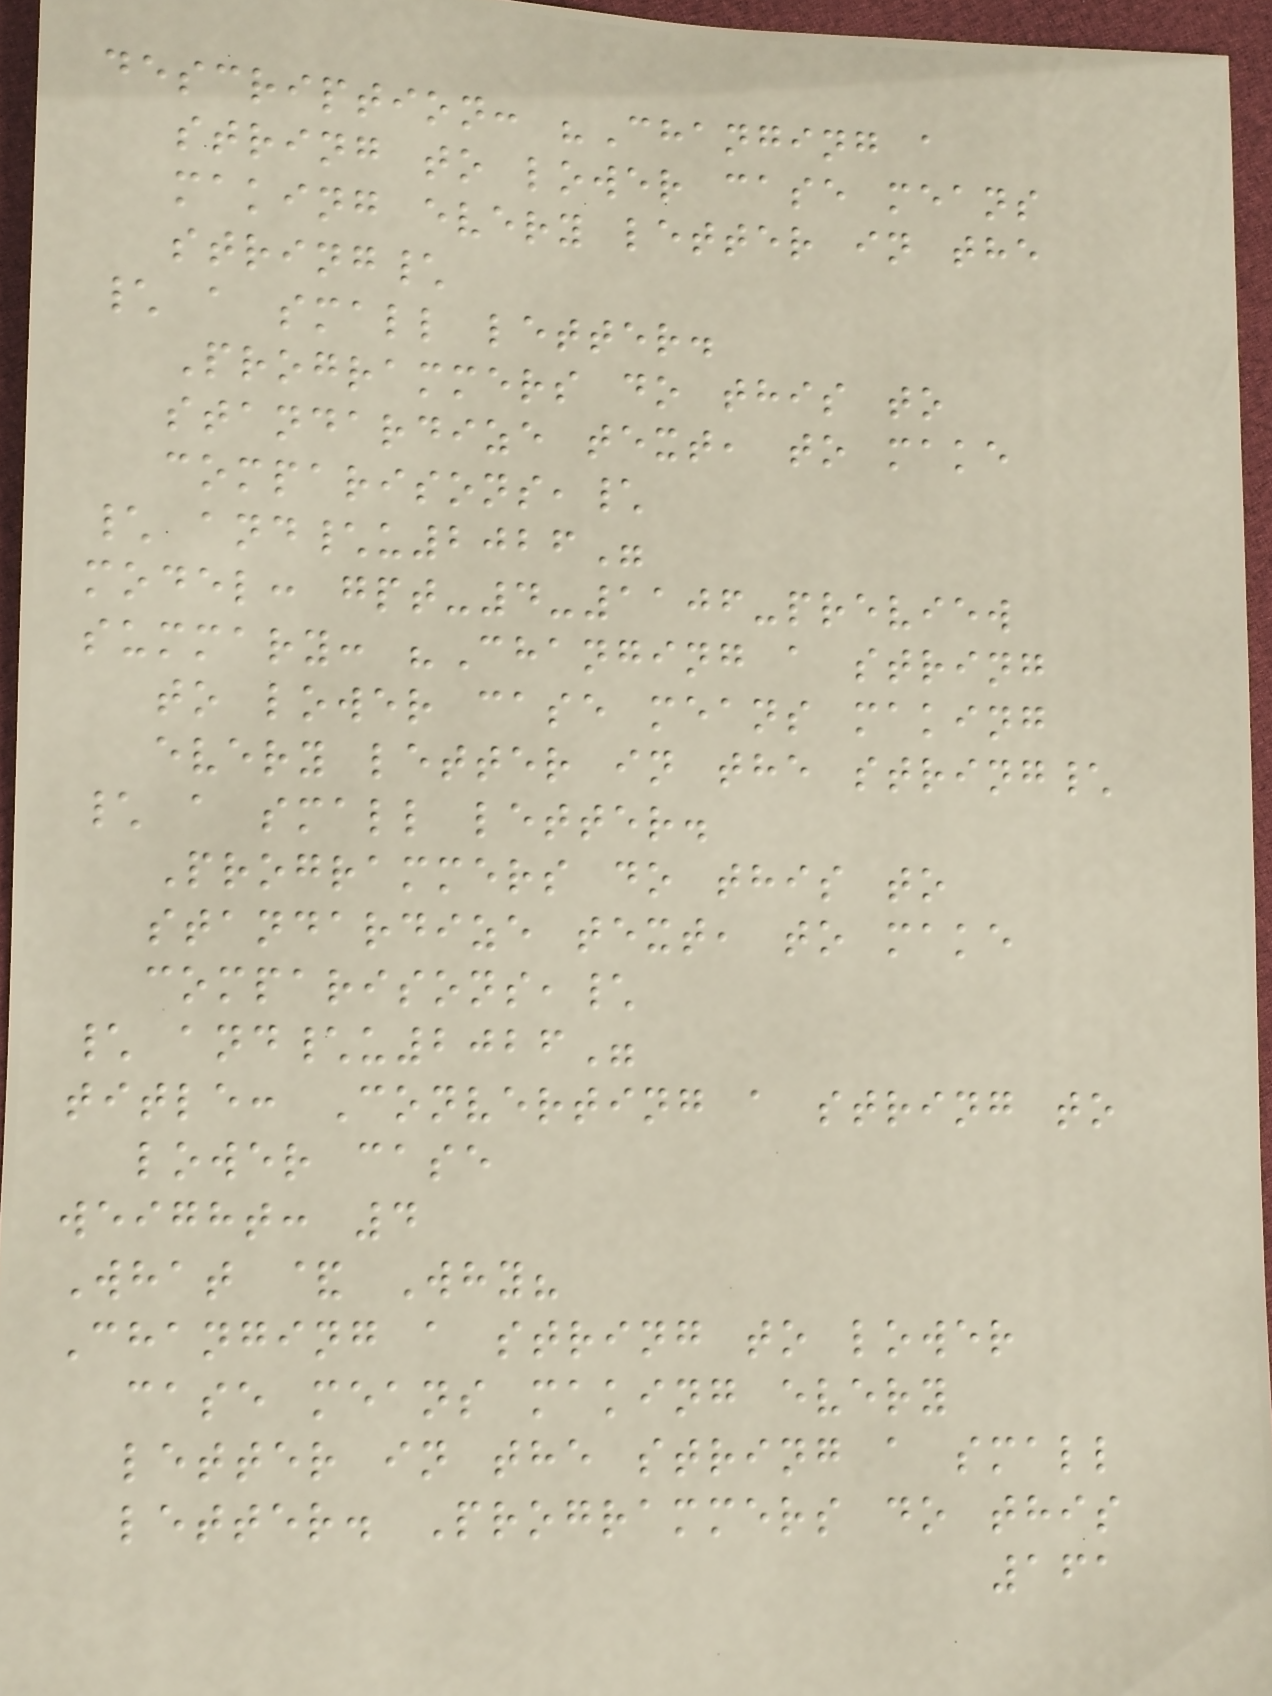description: "Changing a
string to lower case means
making every letter in the
string\
\ a small letter.
Programmers do this to
standardize text, to make
comparisons,\
\ and\u2026"
model: gpt-4-1106-preview
summary: "Changing a string
to lower case means making
every letter in the string\
\ a small letter.
Programmers do this to
standardize text, to make
comparisons,\
\ and\u2026"
title: Converting a string to
lower case
weight: 4
What & Why?
Changing a string to lower
case means making every
letter in the string a small
letter. Programmers do this
161
